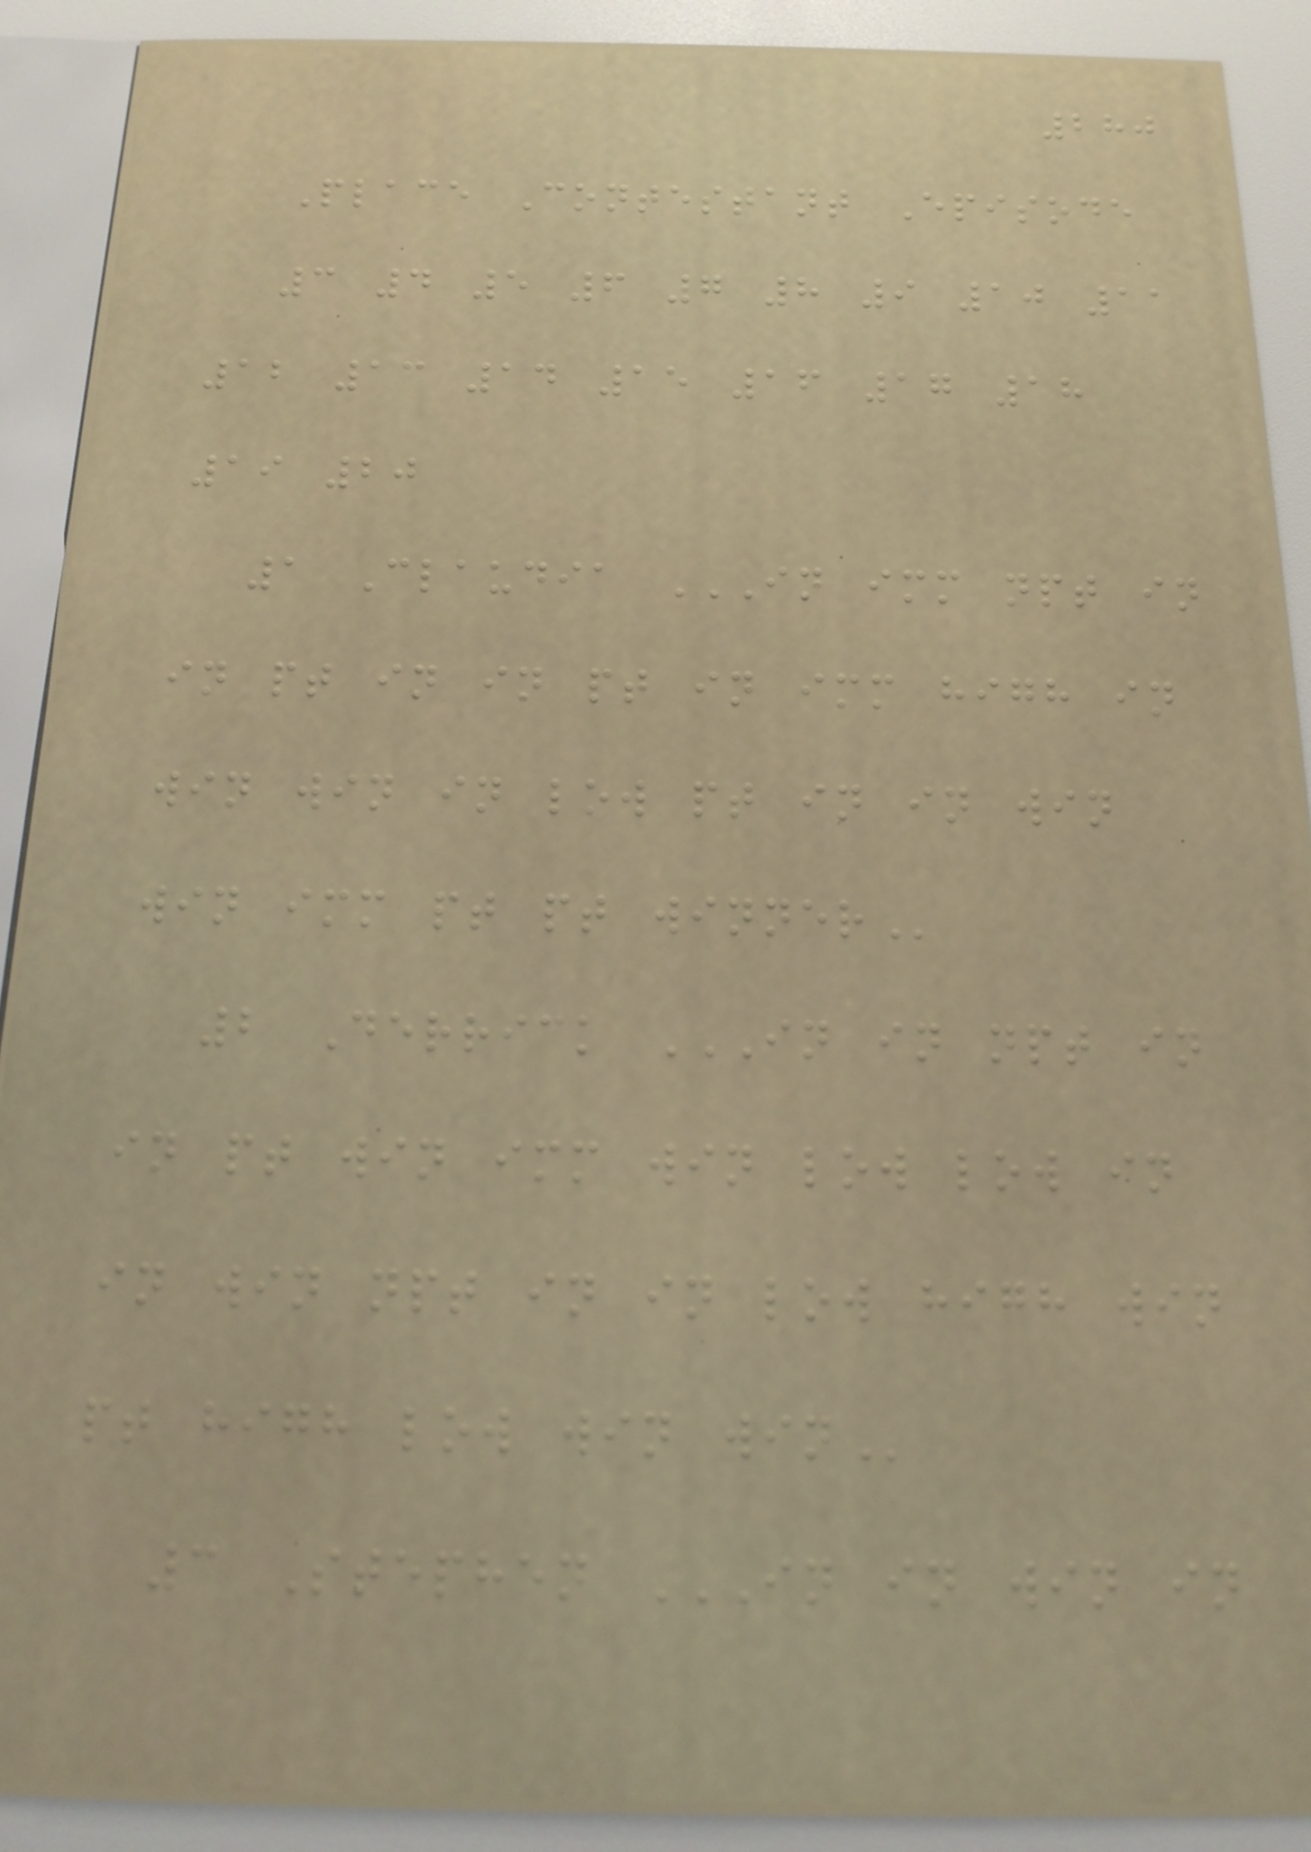280
Place Contestant Episode
3 4 5 6 7 8 9 10 11
12 13 14 15 16 17 18
19 20
1 Claudia IN IMM NPT IN
IN PT IN IN PT IN IMM HIGH IN
WIN WIN IN LOW PT IN IN WIN
WIN IMM PT PT WINNER
2 Derrick IN IN NPT IN
IN PT WIN IMM WIN LOW LOW IN
IN WIN NPT IN IN LOW HIGH WIN
PT HIGH LOW WIN WIN
3 Stephen IN IN WIN IN
